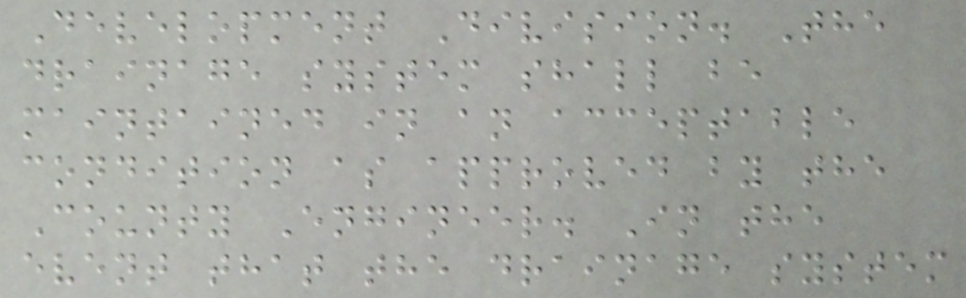Development Division. The
drainage system shall be
maintained in an acceptable
condition as approved by the
County Engineer. In the
event that the drainage system
